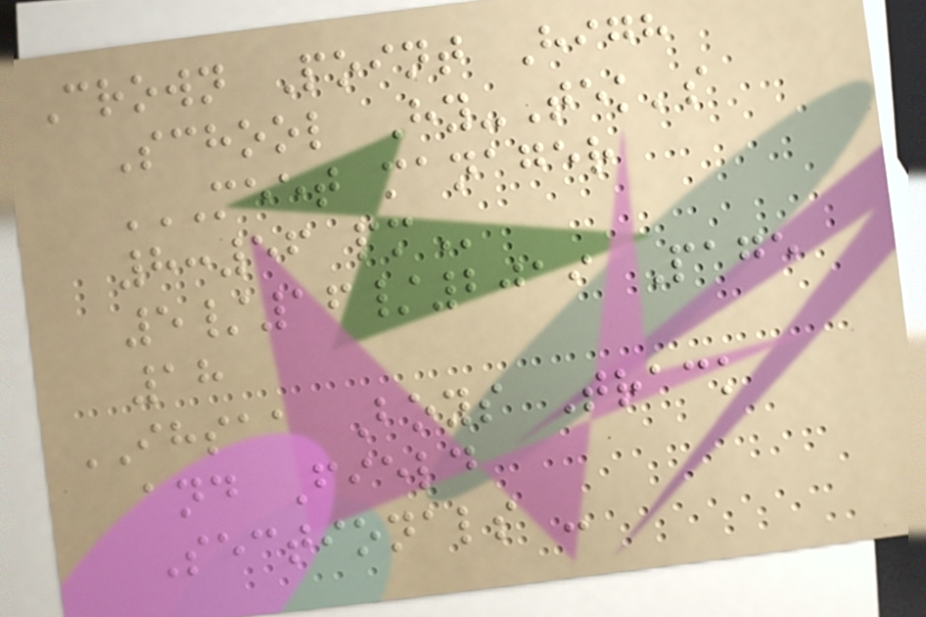Crown Point High
School Hy-Tek's
MEET MANAGER
8:56 PM
5/16/2019 Page
18
IHSAA Boys Track
and Field
Sectionals -
